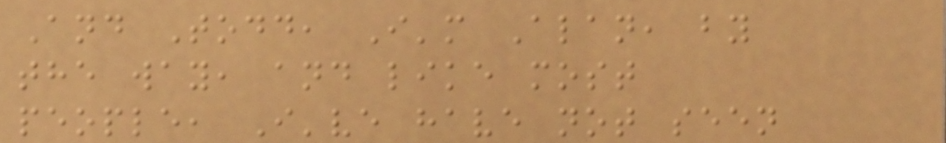And Todd, I'm Alan, by
the way, and like most
people, I've have not seen
